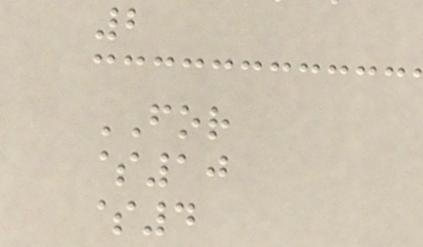2
FOR
$10
$4
